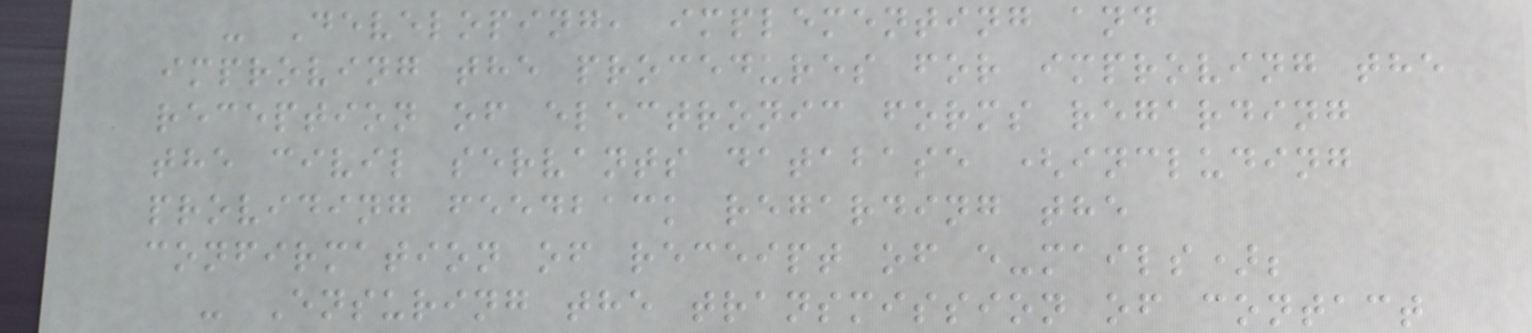- Developing, implementing and
improving the procedures for improving the
reception of electronic forms regarding
the civil servants database (including
providing feedback regarding the
confirmation of receipt of e-mails);
- Ensuring the transmission of contact
